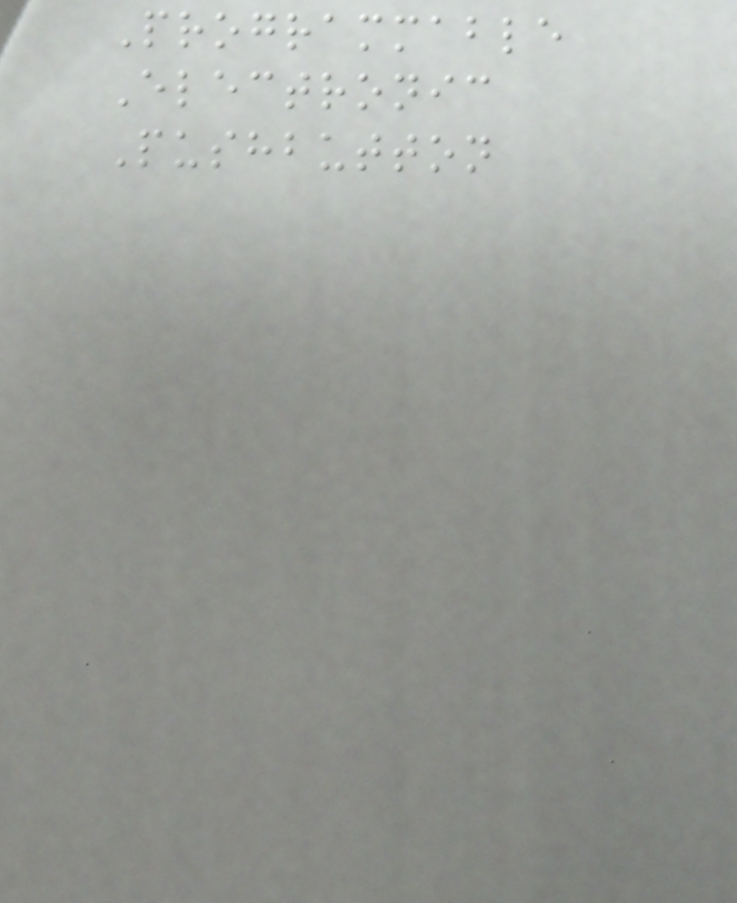Programmable
Electronic
Pushbutton
